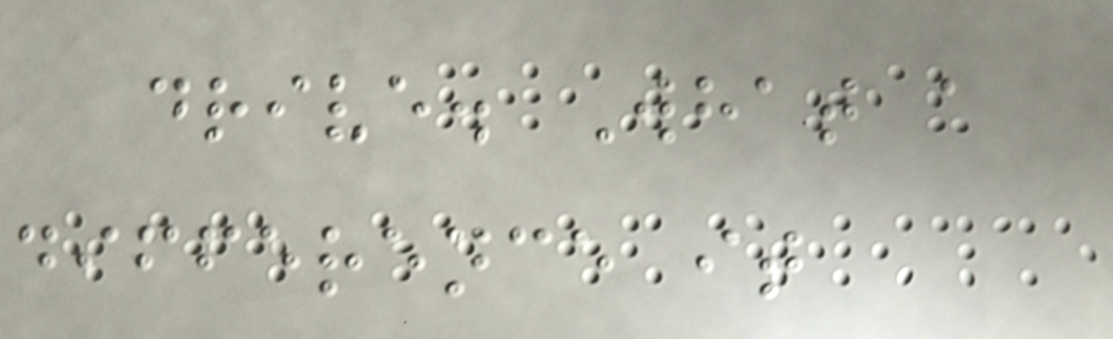drive. What a
difference it
